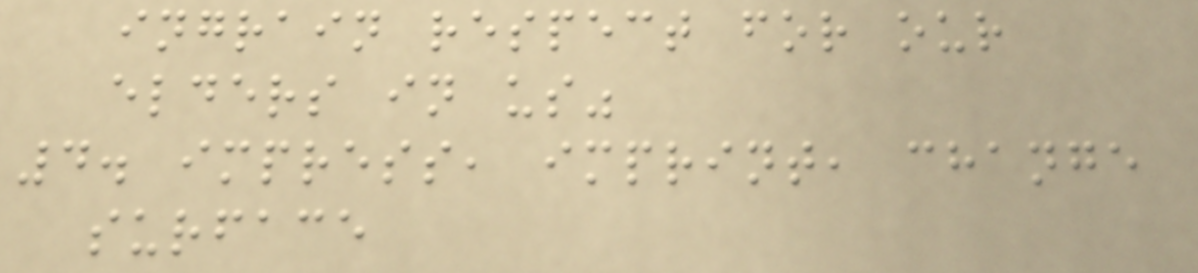ingrain respect for our
elders in us"
4. impress, imprint, change
surface
